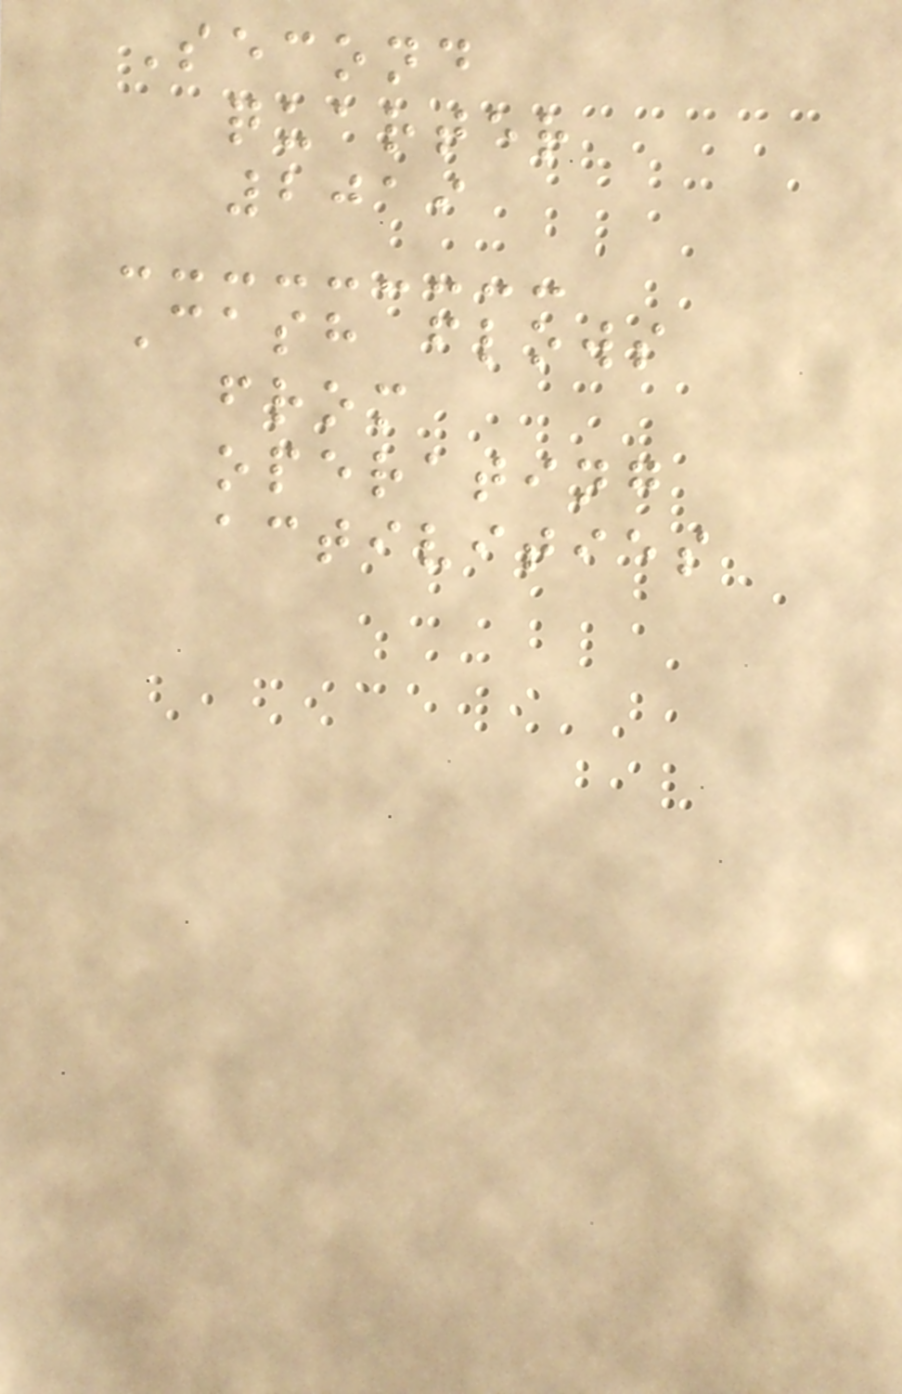Second
quarter
2019
Cash flows
from
operating
activities
